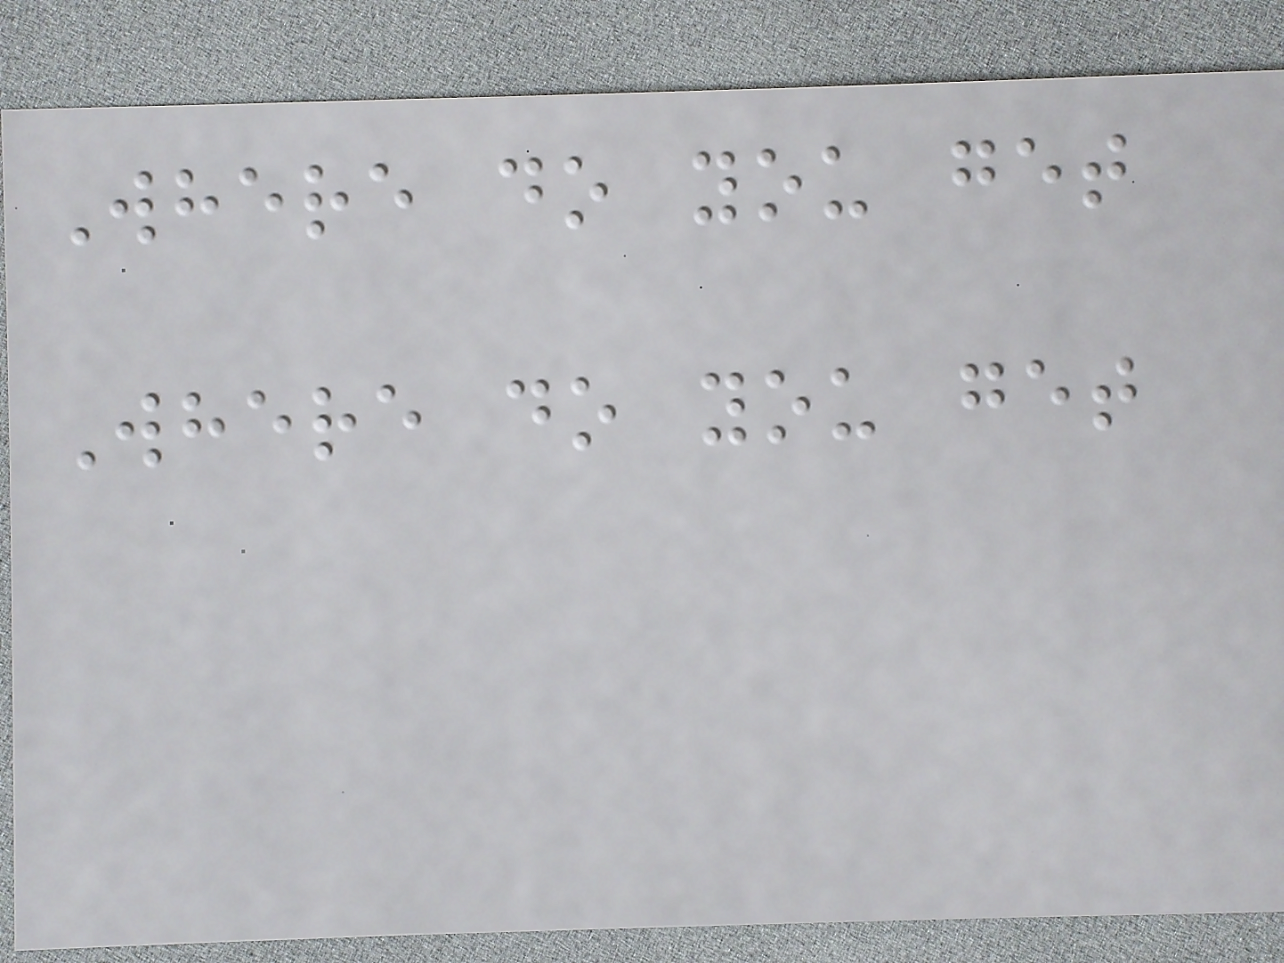Where do you get
Where do you get
